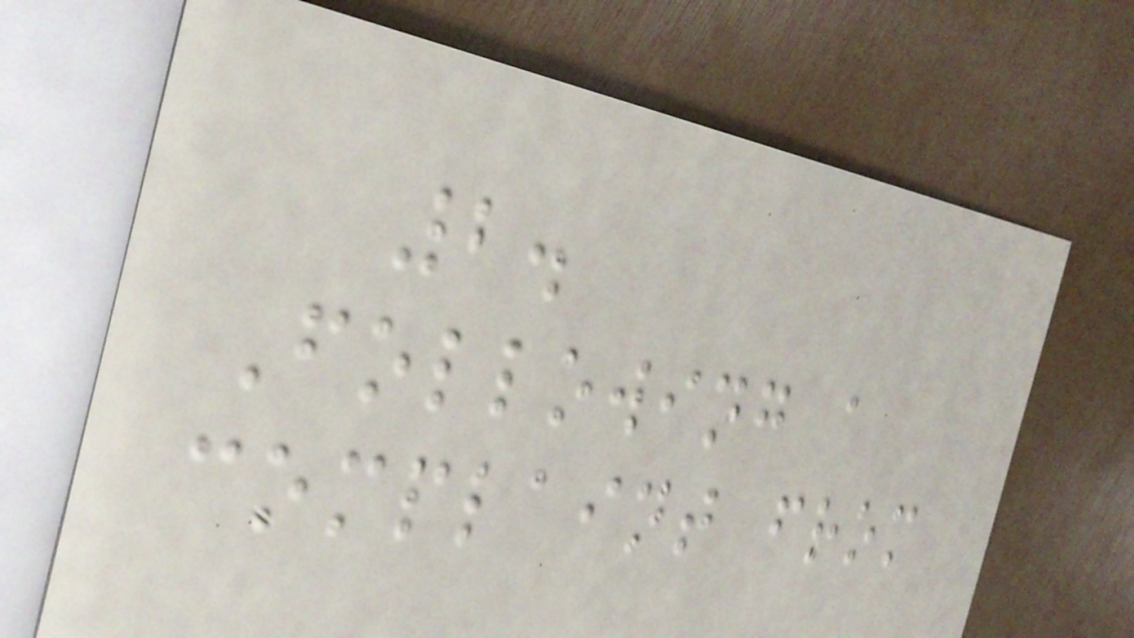2.
Following a
complaint from
